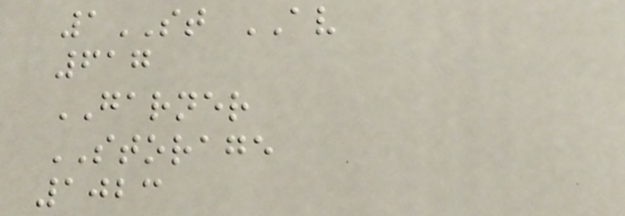1ST AV
617
GARNER
STORAGE
1023
